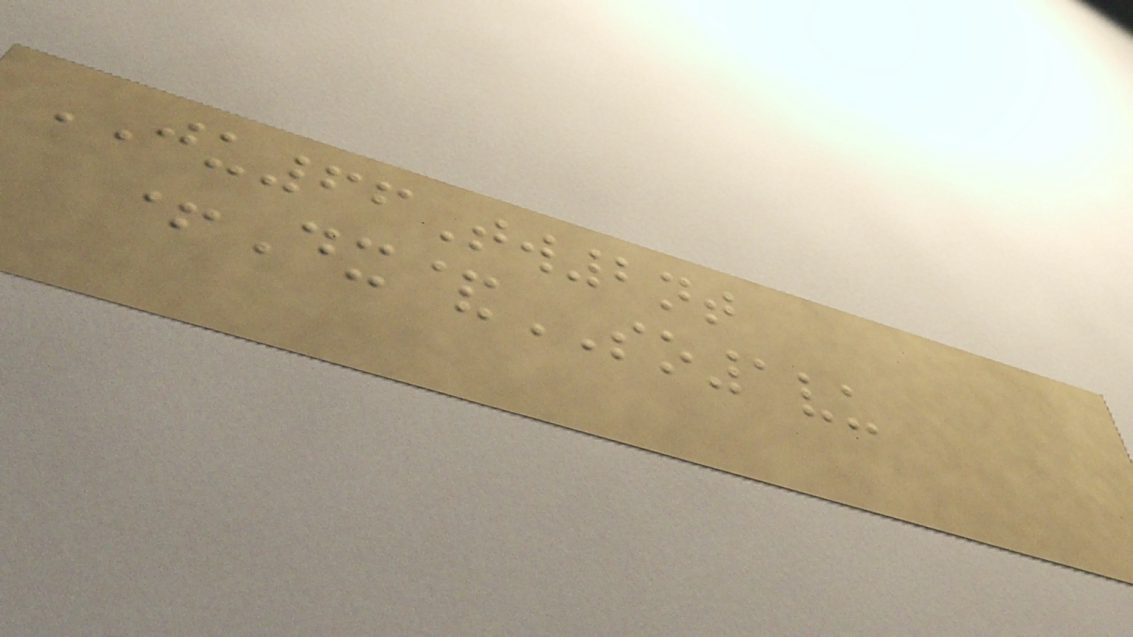JU66Tw2nt
+Dx&SO1vu
